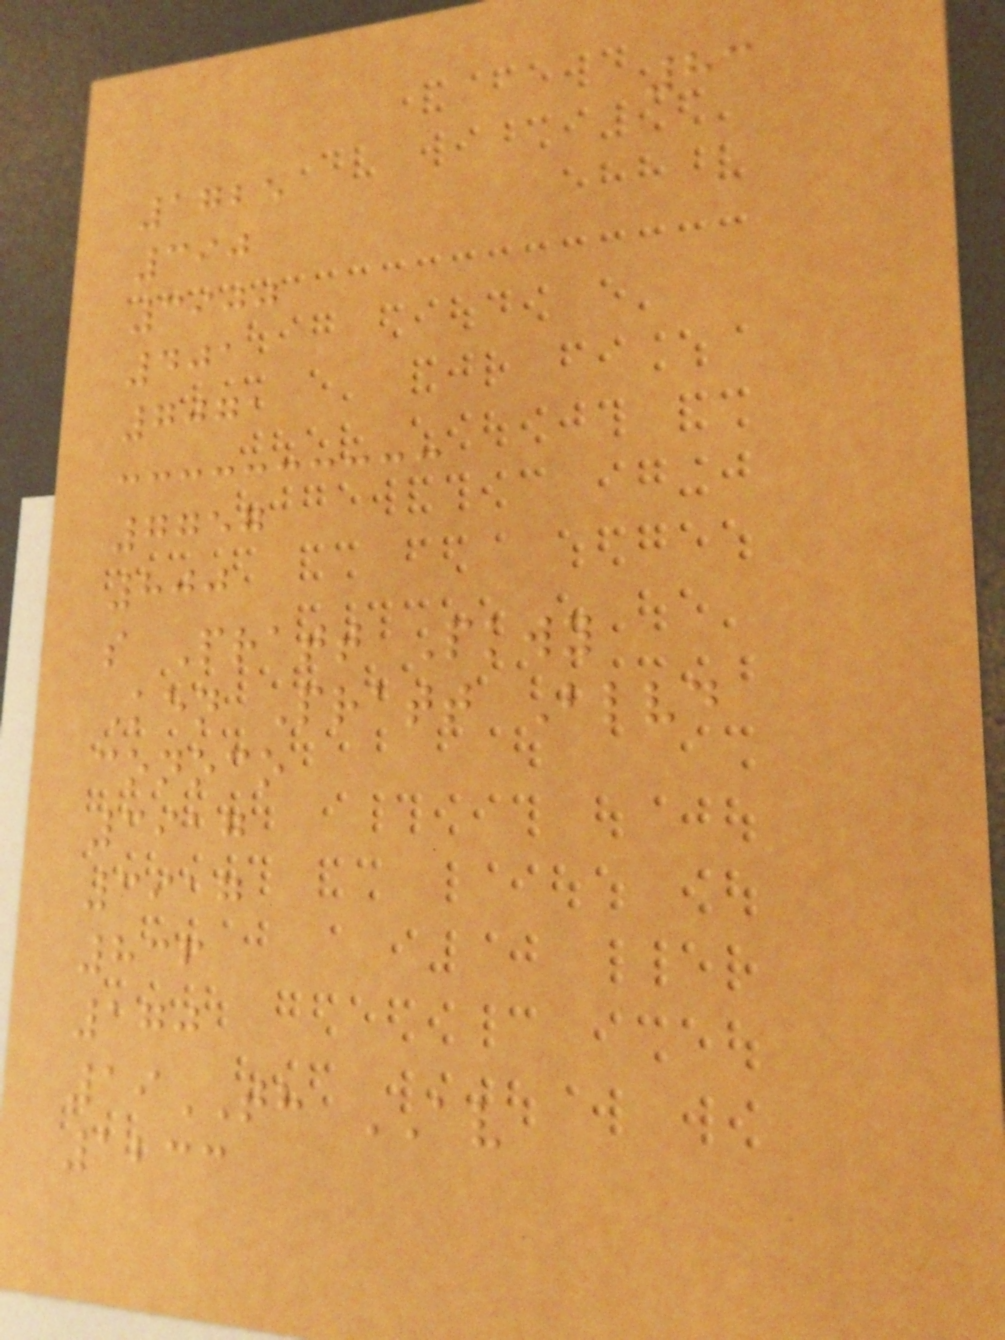83
1725
390
3900
401
7071
7757
800
s Pratt Pkwy
Ken Pratt Blvd
conoco
3917
3917
836
170
19TH AV
1233
